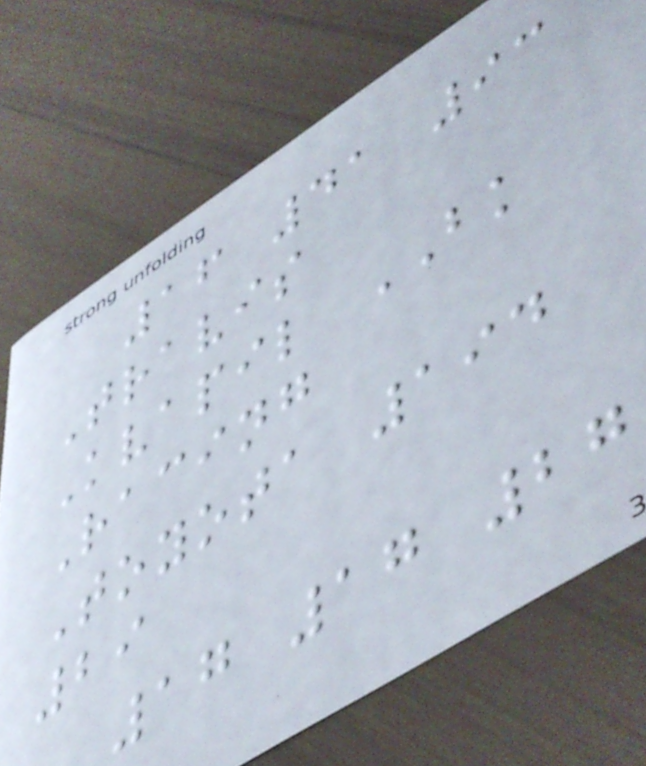16 41 93
Travis
Kvapil BK
Racing
Toyota 194
29
17 17 27
